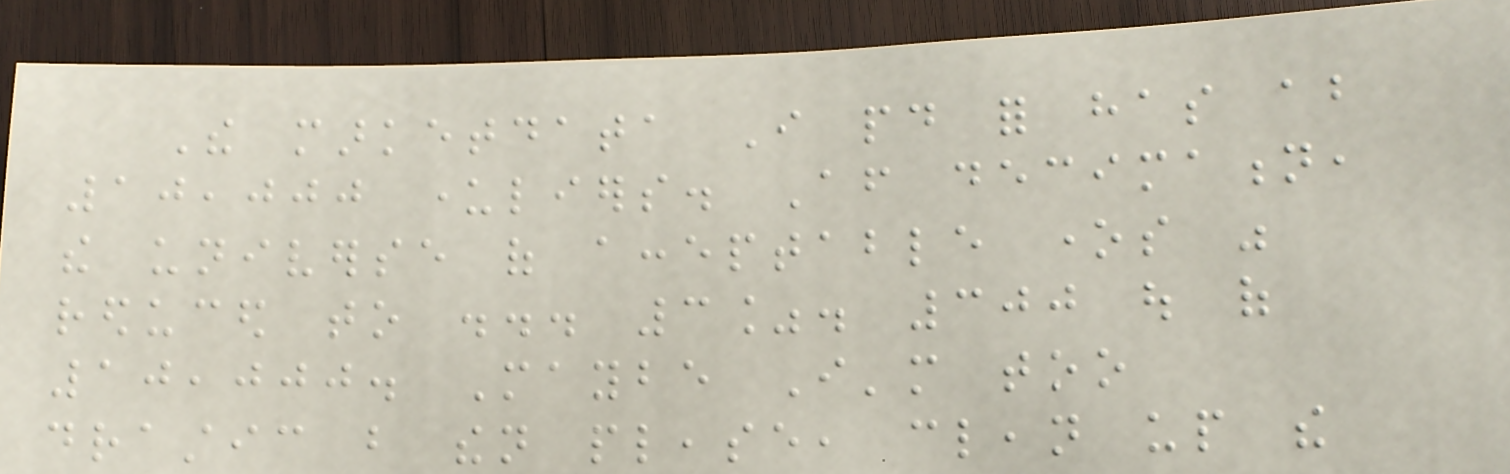The marketdata I paid for has about
10,000 underliers. After decimation,
the universe of acceptable ones was
reduced to ... 3%. 300 out of
10,000. Maybe I'm too
drastic but then please, clean up the
